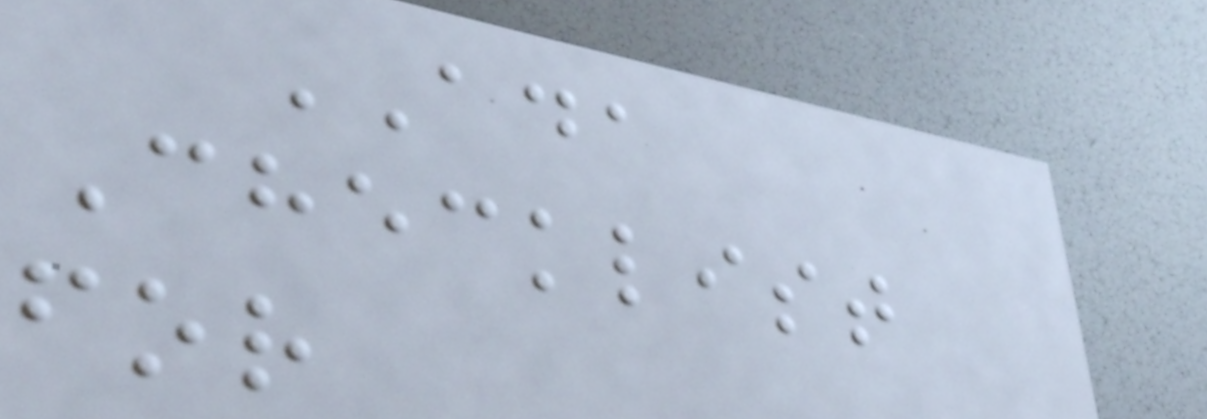ADA
Checklist
for
